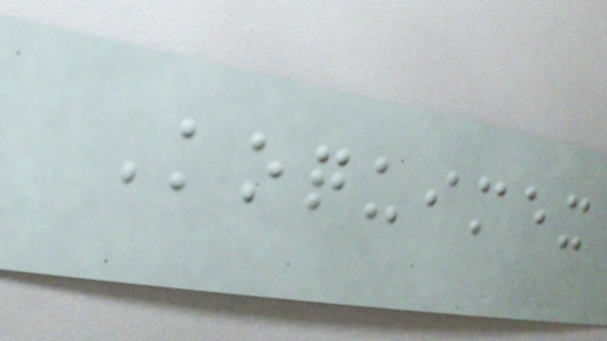Koquimex
